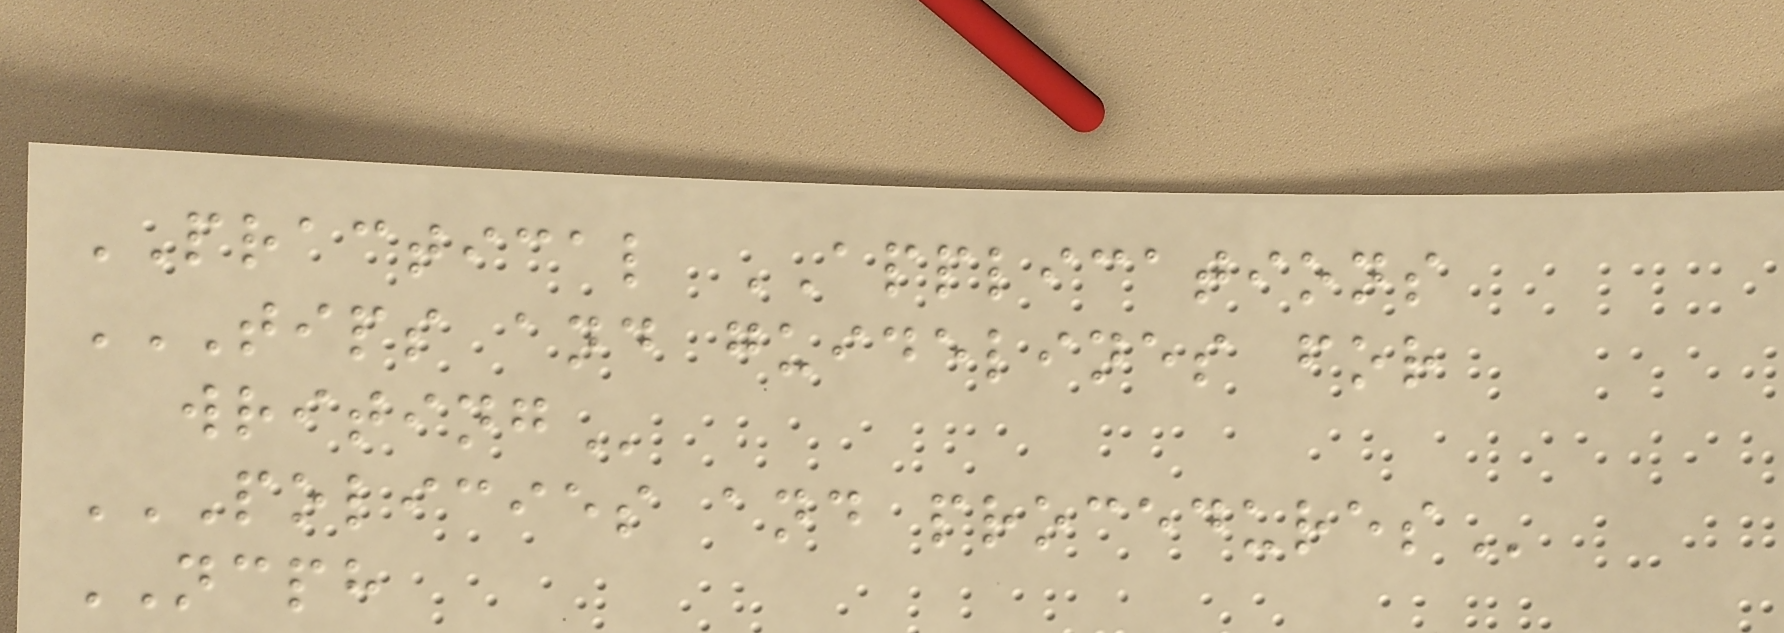PRACTICAL APPLICATIONS
TIPS AND GUIDELINES FOR
WRITING
POLICIES AND PROCEDURES
NCPH
